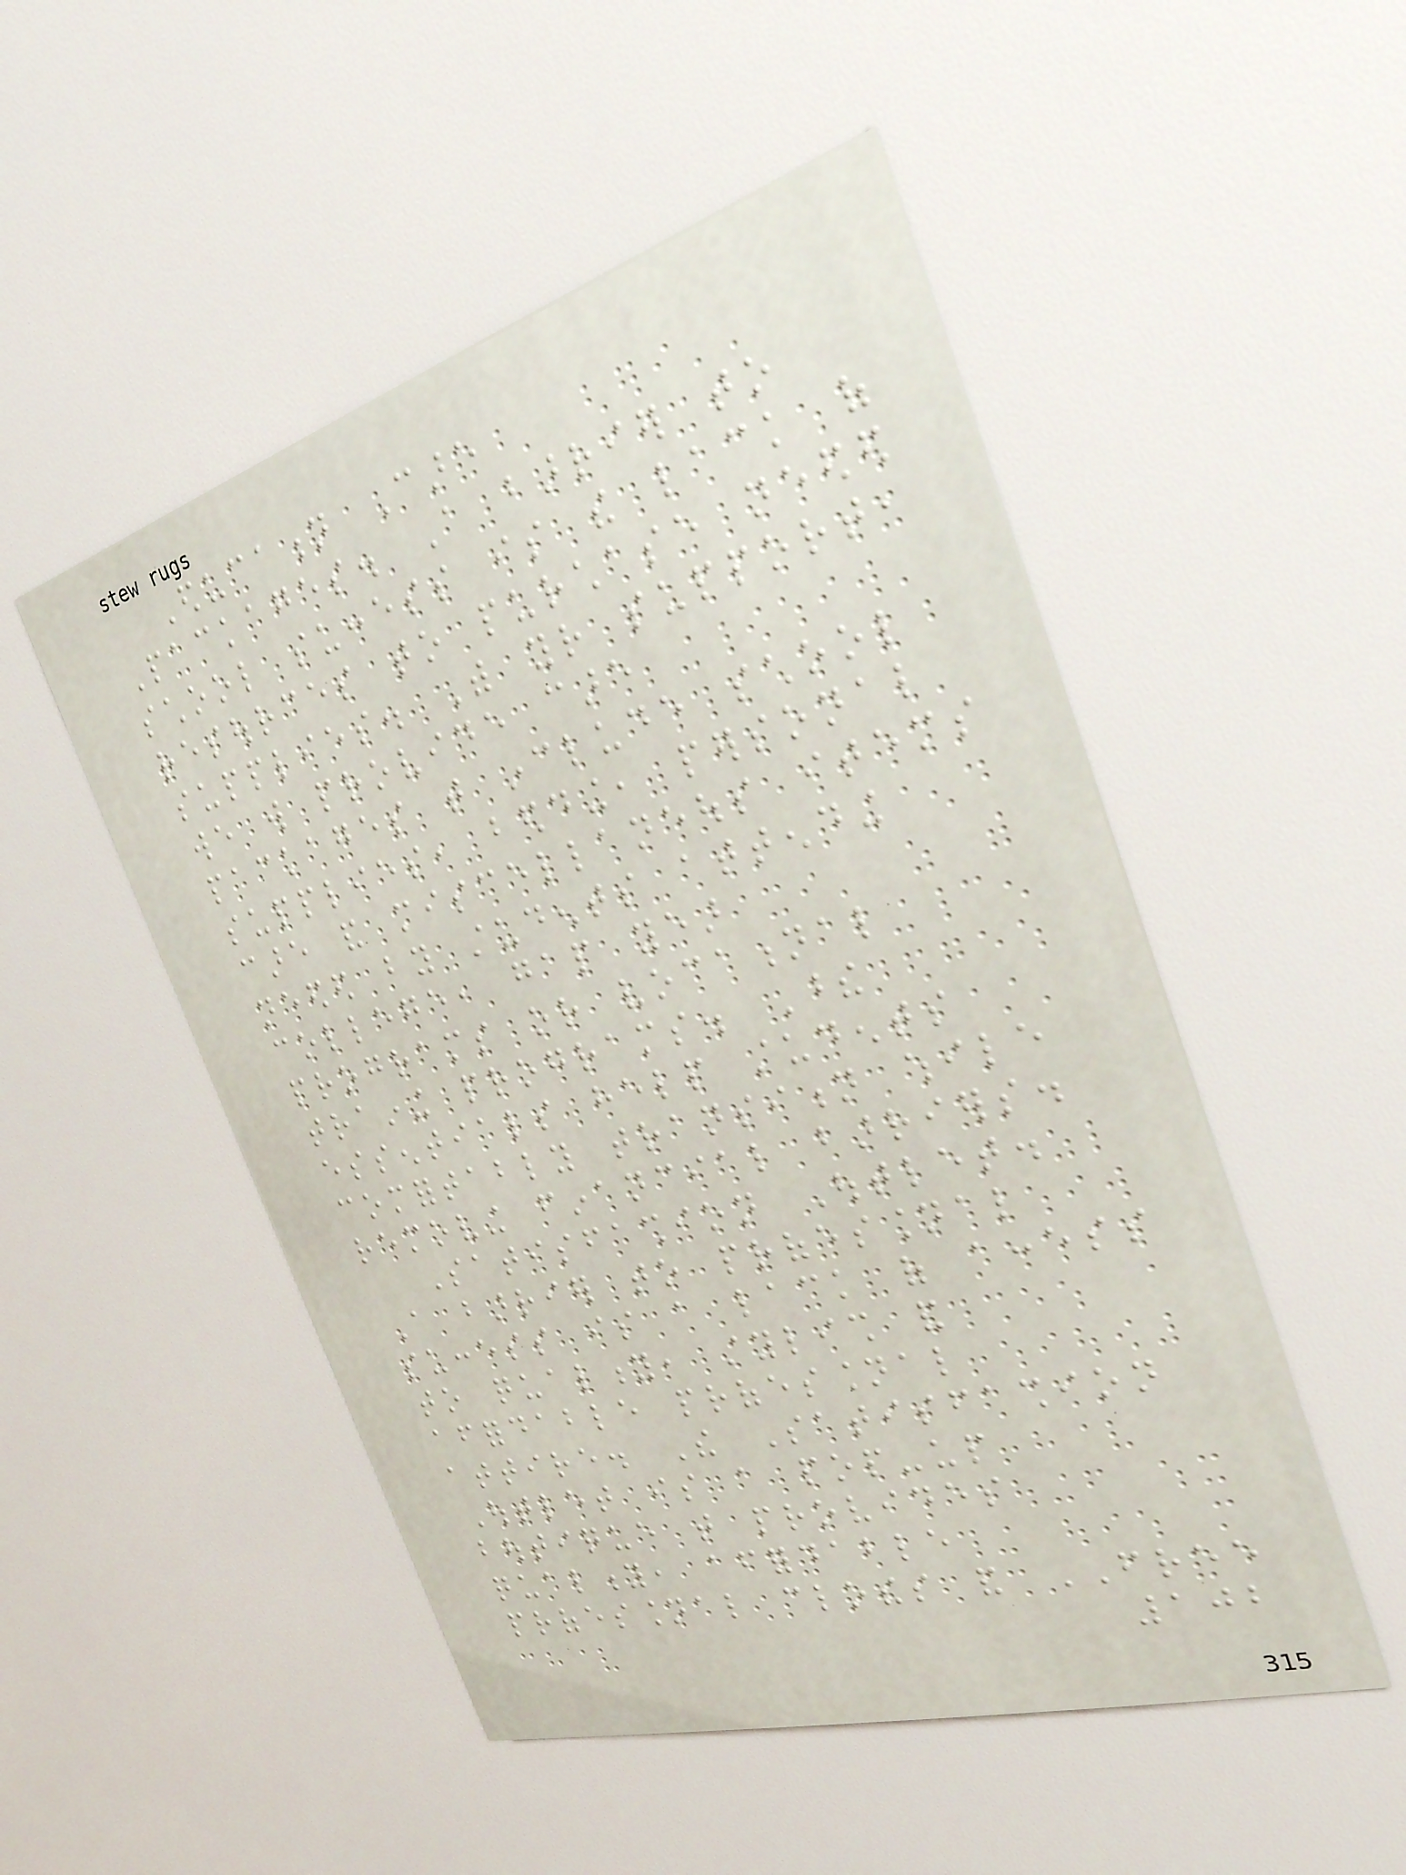Education Care
Packages. A barrier to
school success is the lack of
resources to purchase needed
supplies. With your support,
we will provide care
packages that include school
supplies, bedding, personal
care and miscellaneous items
needed by students attending
college, gap year
programs or vocational
training programs. These
essentials help students
comfortably transition while
removing financial barriers.
Satisfashion Outlet.
A barrier to professional
success is a lack of access
to quality, stylish and
affordable professional
attire. The Satisfashion
Outlet is a pop-up
boutique that provides
quality, affordable
professional clothes and FREE
102
